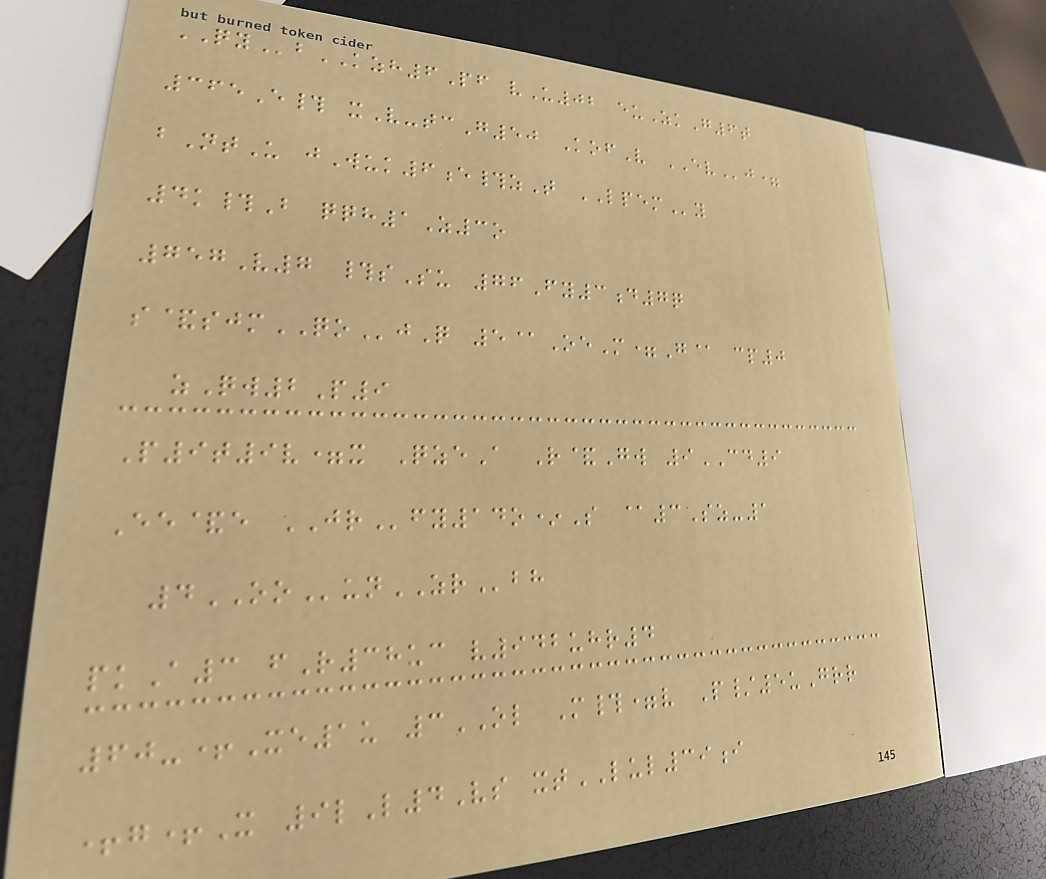QYbKZH6Pf vU02 euZkG6t
365E# xV-tcG50 KofV EVj=
bNtU jWuk6e#zT LPEMy
4k#B qqh1Z3o
757V7 #sSu 76Fy3d7q
s&sjmQOjQ 5@OeM=G@ cp0
zQw2P9
P9t9v=x QzeA R&Gw 9CD9
Ee&e JRfy14o*S @3Sz-1
4OOunZRbh
pkA3 fR38uc v942uhr4
60-+Xe1u 3OL M#=v P/5uGrr
+g+X 9lL4Vs xtLUL39i
